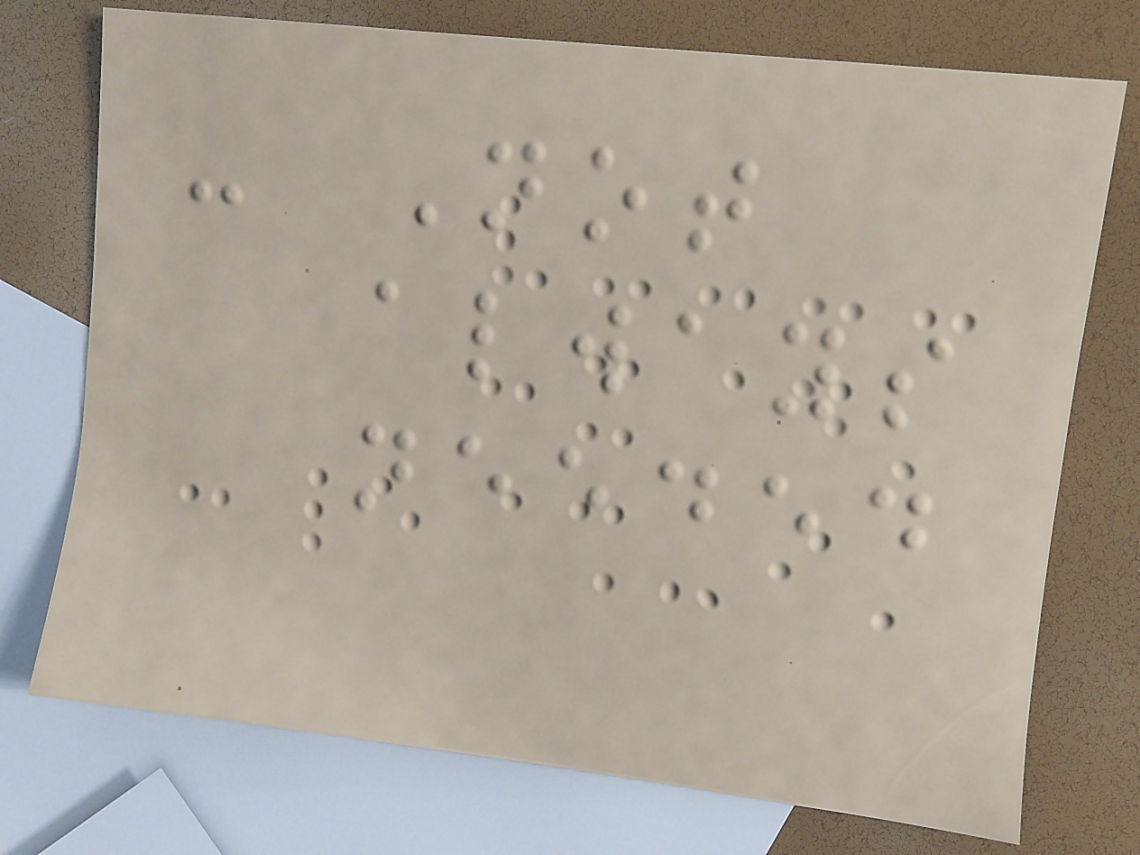- Not
always
needed
